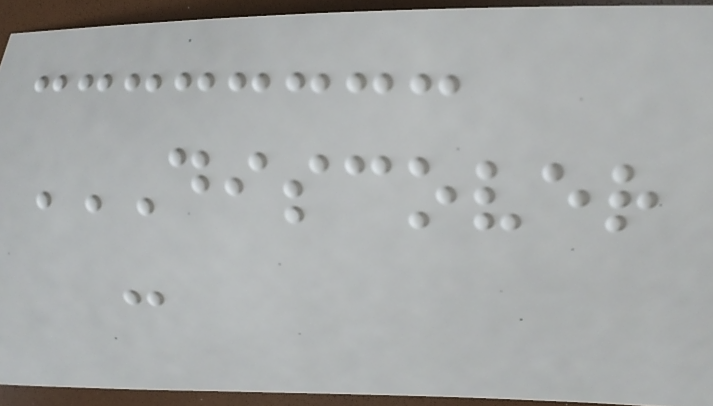DISCOVER
-
